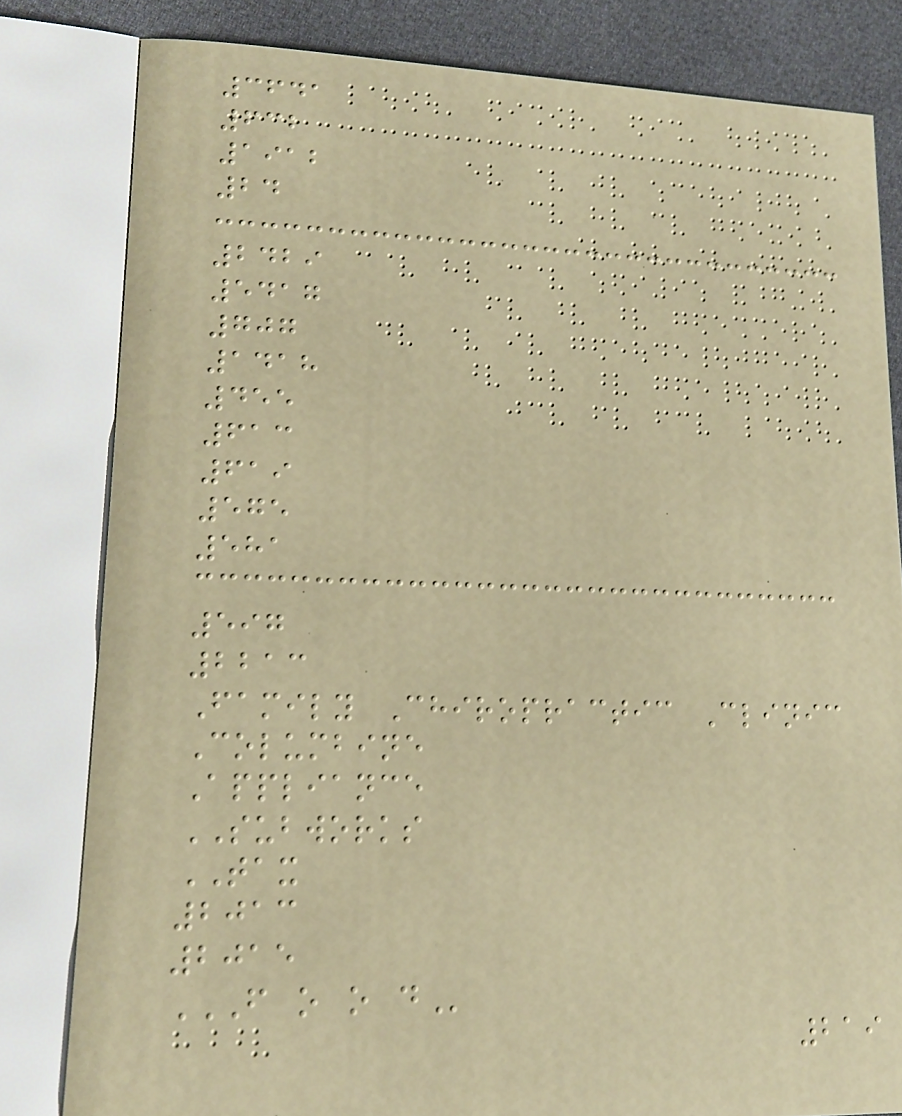3641
632
1912
24
2429
5417
707
1418
455
613
619
575
581
597
2213
Family Chiropractic Clinic
Columbine
Appliance
SUBWORKS
TAX
2013
2015
F O O D
219
